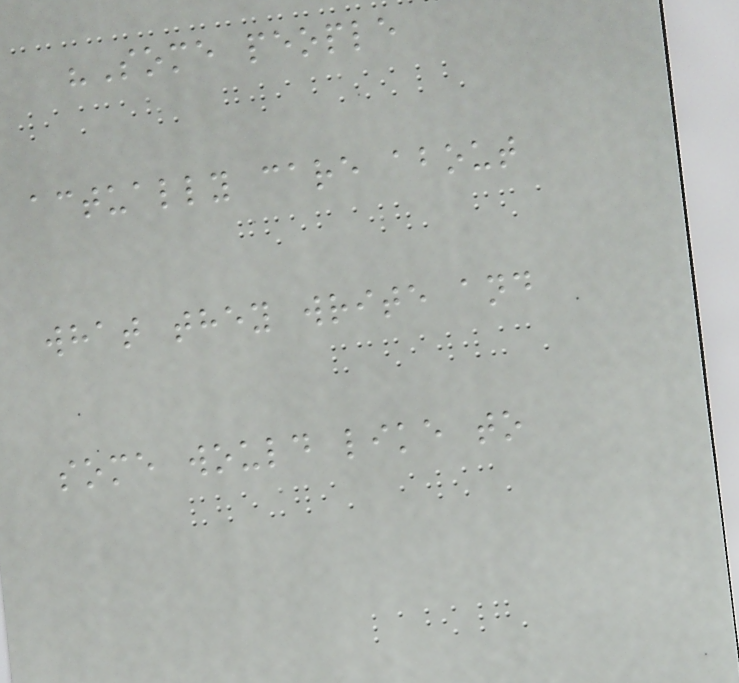"Some people
actually care about
what they write and
some would like to
